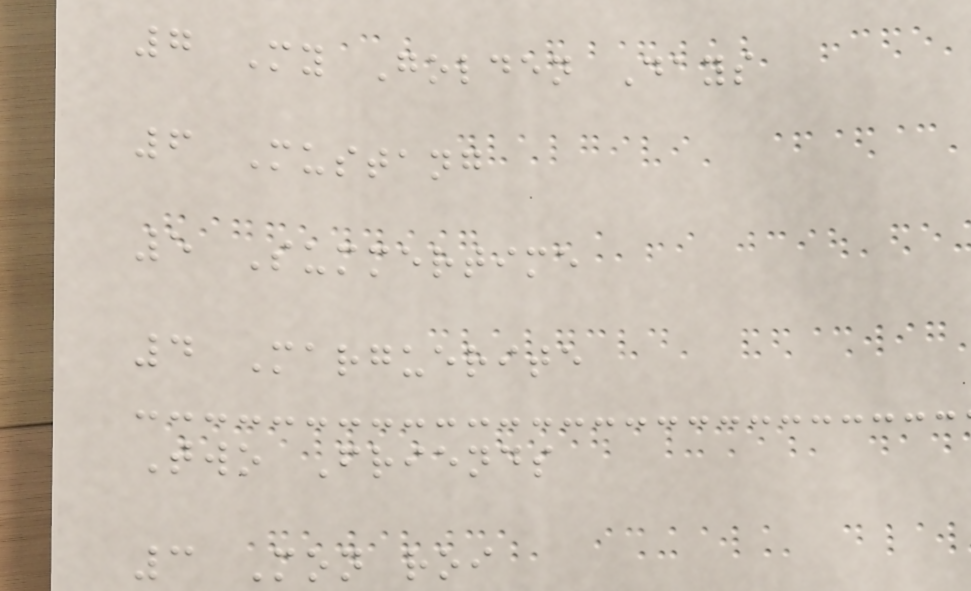7 My Golden Days
6 Mustang
5 Summertime
4 Marguerite
Two Friends
3 Mon roi
